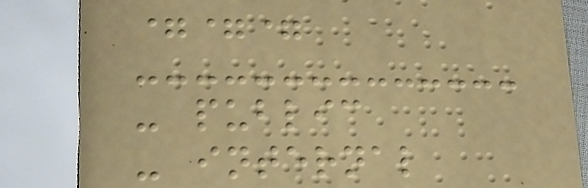===
- public
- internal
